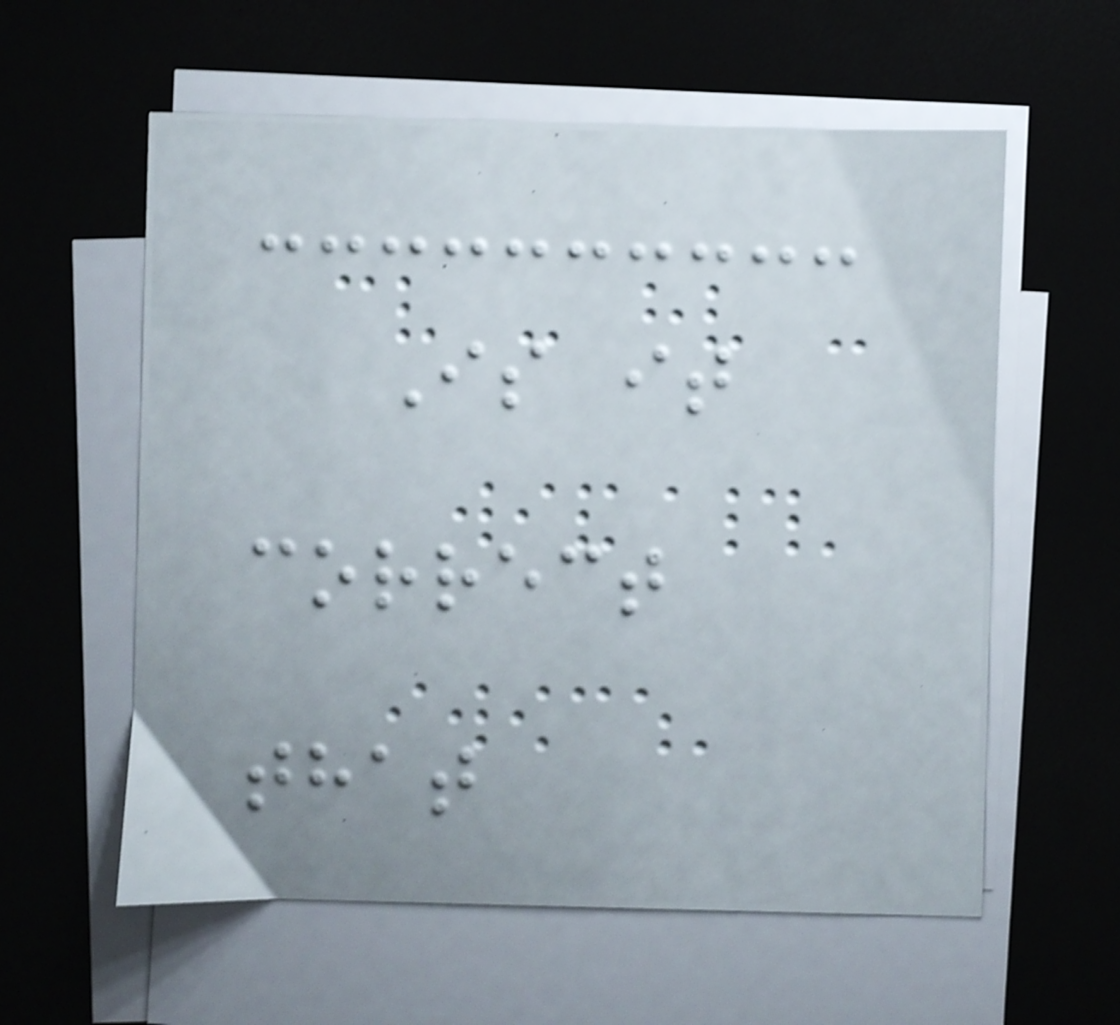Is it
correct
that
